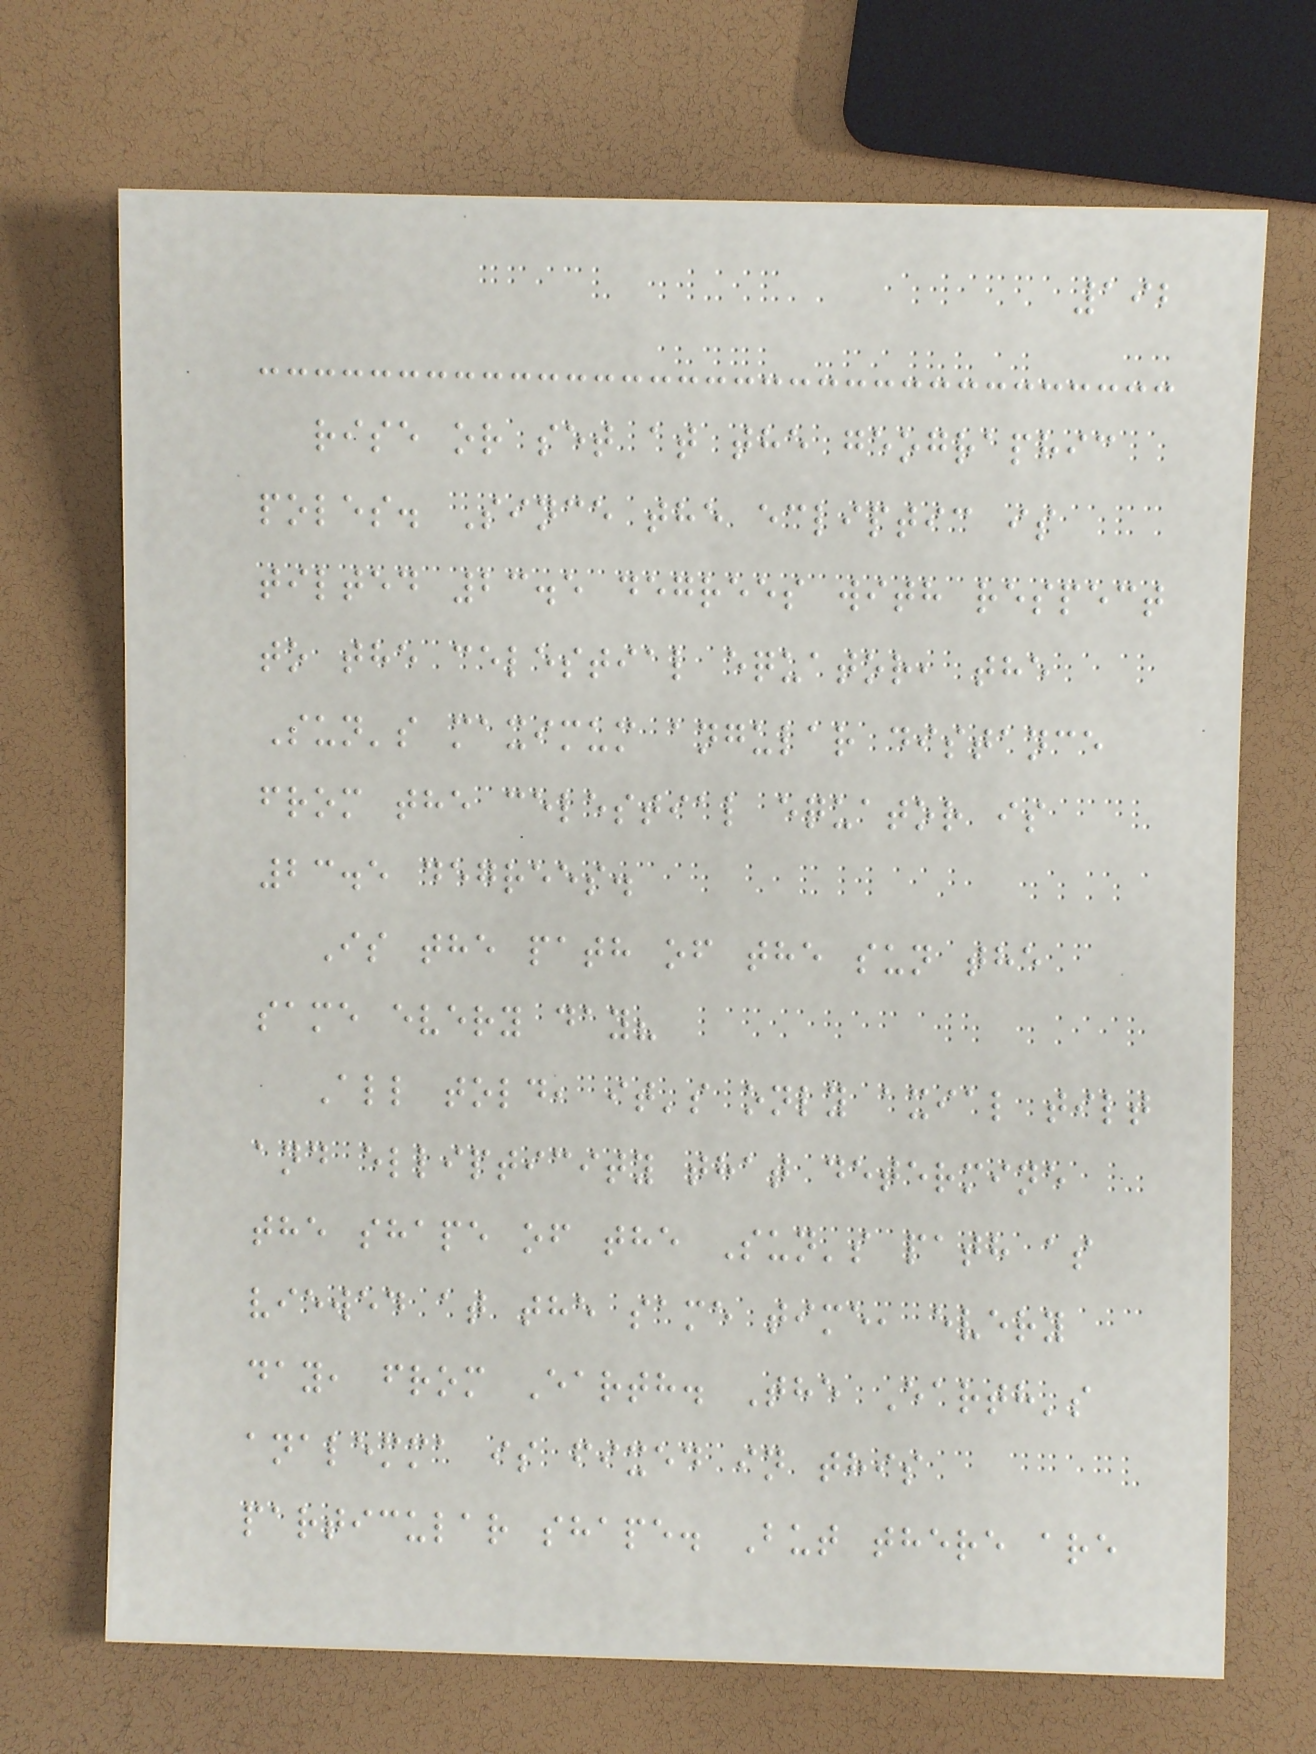192
rise or set at the geographic
poles. Since the ecliptic is
tilted 23.5 degrees with respect
to the celestial equator, the
Sun's maximum angular distance
from the celestial equator is
23.5 degrees.
Is the path of the sun the
same every day?
All told, it's only axial tilt
and ellipticity that determine
the shape of the Sun's path as
viewed at the same time, every
day, from Earth. The Earth's
analemma is fixed in this
particular shape. But there are
